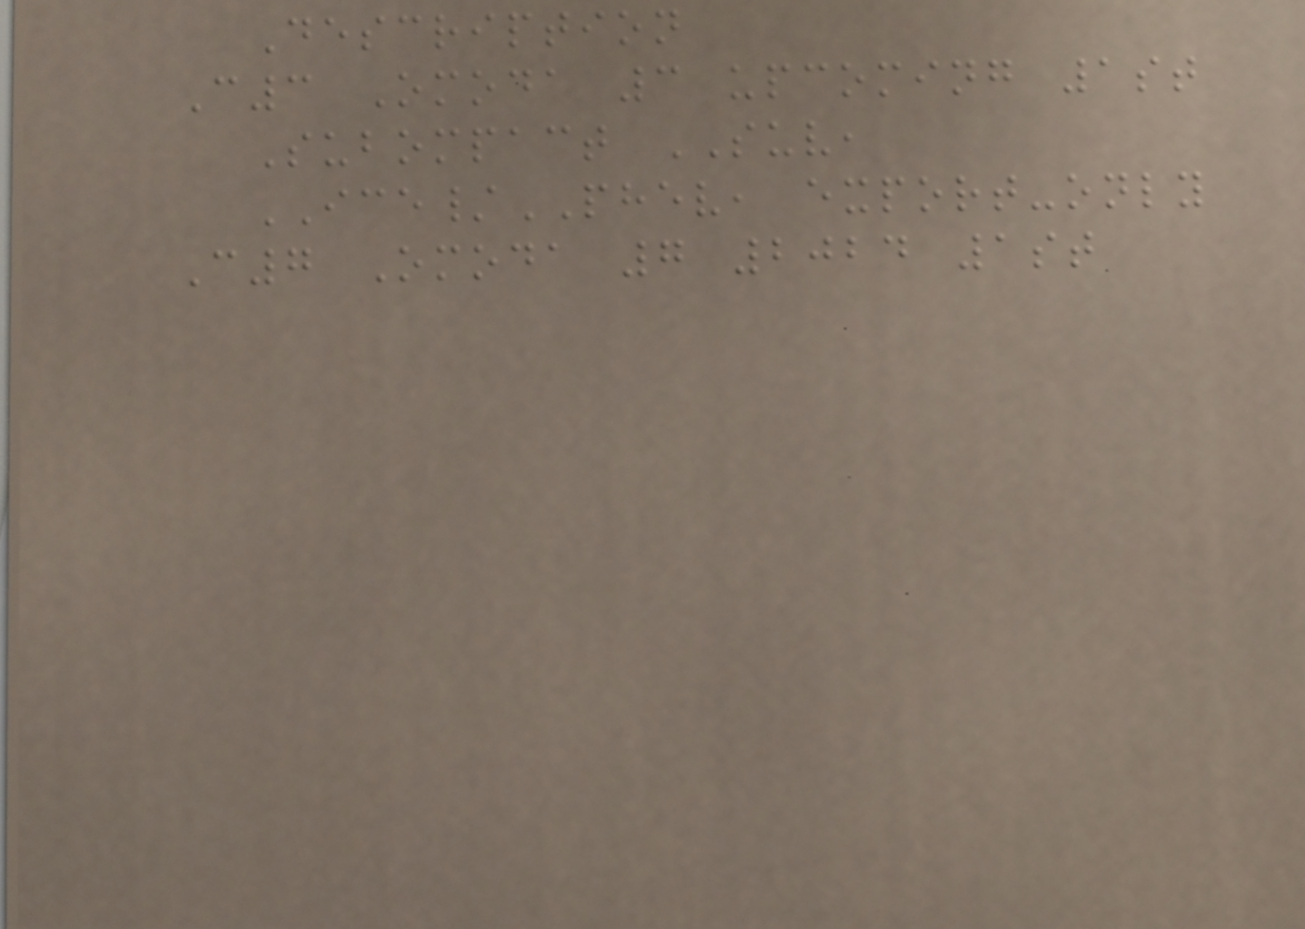Description
C3 Omoda 3 upcoming 1st
Subompact SUV,
ICE/PHEV, export-only
C7 Omoda 7 2024 1st
